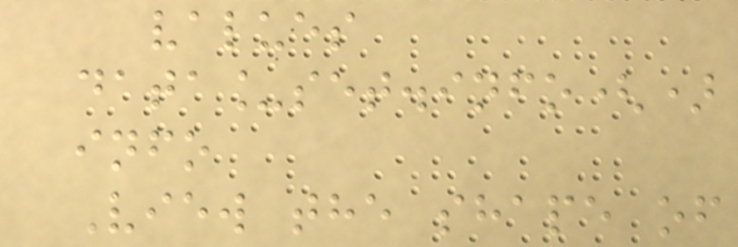values
data_set.info()
info
View the shape of
